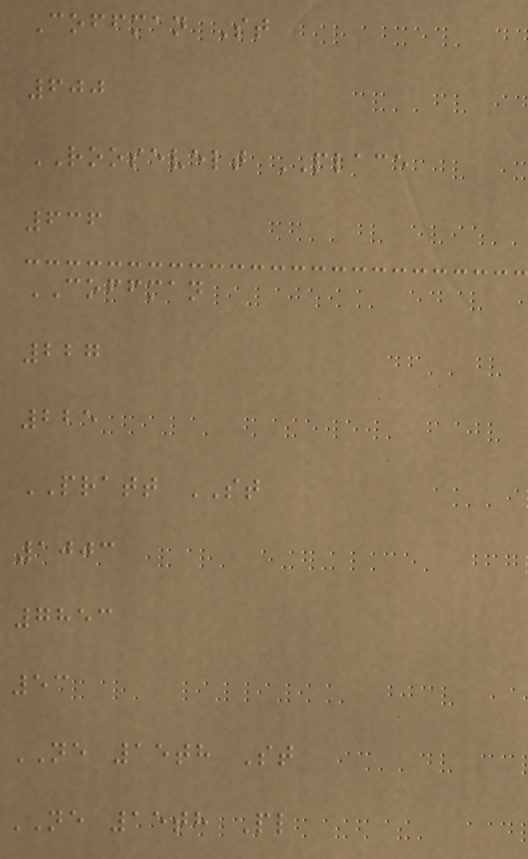Coffman St
600
ROOSEVELT PLACE
636
COFFMAN
227
225
PRATT ST
1003
7853
53
NE 15th St
NE 15th Pl
